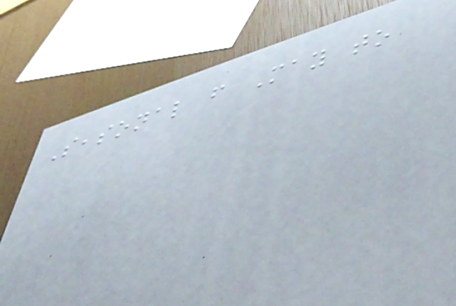Seasonal from May to
